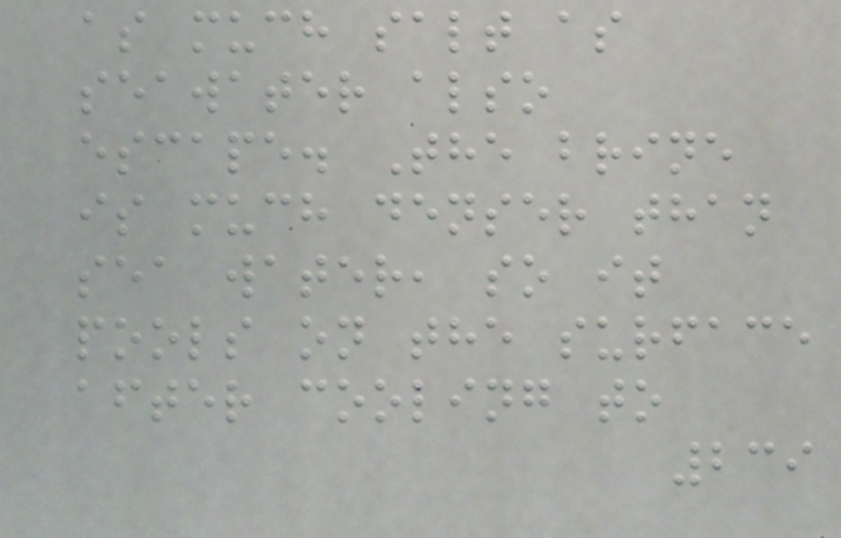as much salt as
seawater also
escape. The brine
is much denser than
sea water, so it
pools on the surface
after cooling to
239
